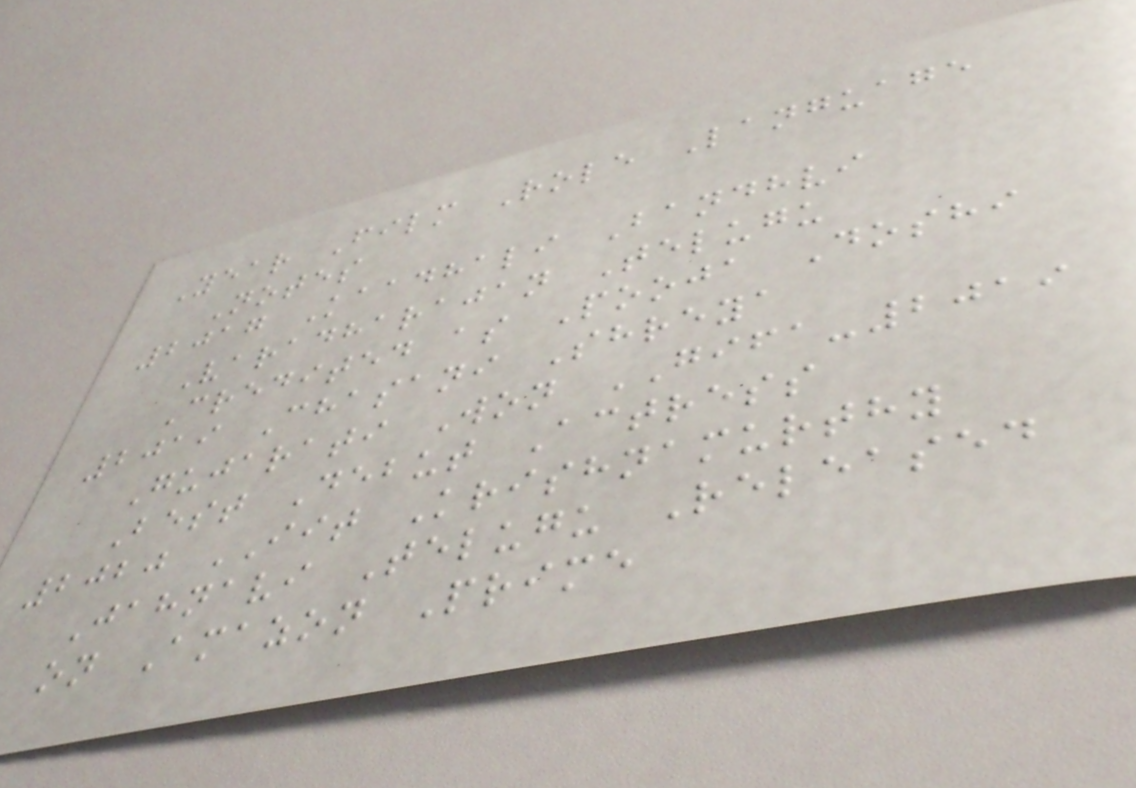Year Film Role Language
Notes
2017 Kaadhali Bandhvi
Varadharajan Telugu
Credited as Pooja Doshi
2019 Chasani Shreya
Gujarati Won GIFA-2019
Best Debut Actress
2020 IIT Krishnamurthy
Jahnavi Telugu Released
on Amazon Prime
